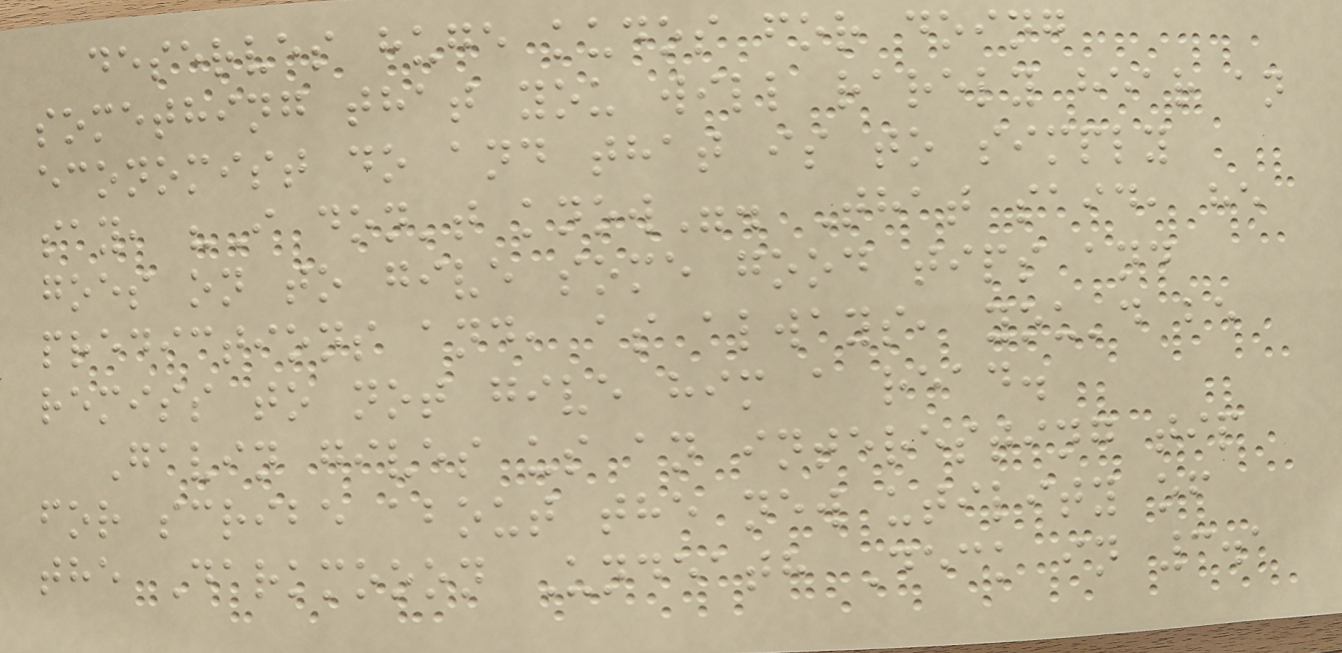deserves huge kudos for doing
something that you will rarely hear an
economist do and that is to simply
say, "I don't know". That said, he
goes on to give some good tips and
predictions and, as always, you'd be
remiss to not give him a read.
Gavin gives us an interesting tip
for scribe about the new utility of
the Darkmooon Undeath Deck in 3.1
